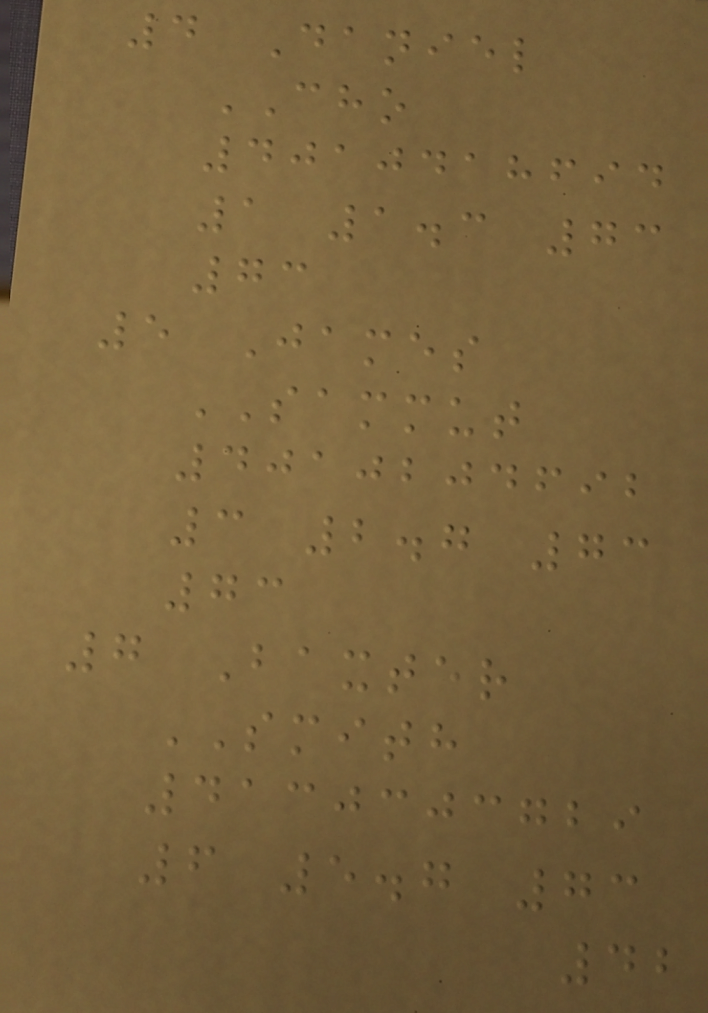4 Daniel
CHO
4010418694
1 1.3 73
73
5 James
SAMMUT
4010204692
3 2.7 73
73
7 Baxter
SMITH
4130303729
6 5.7 73
42
